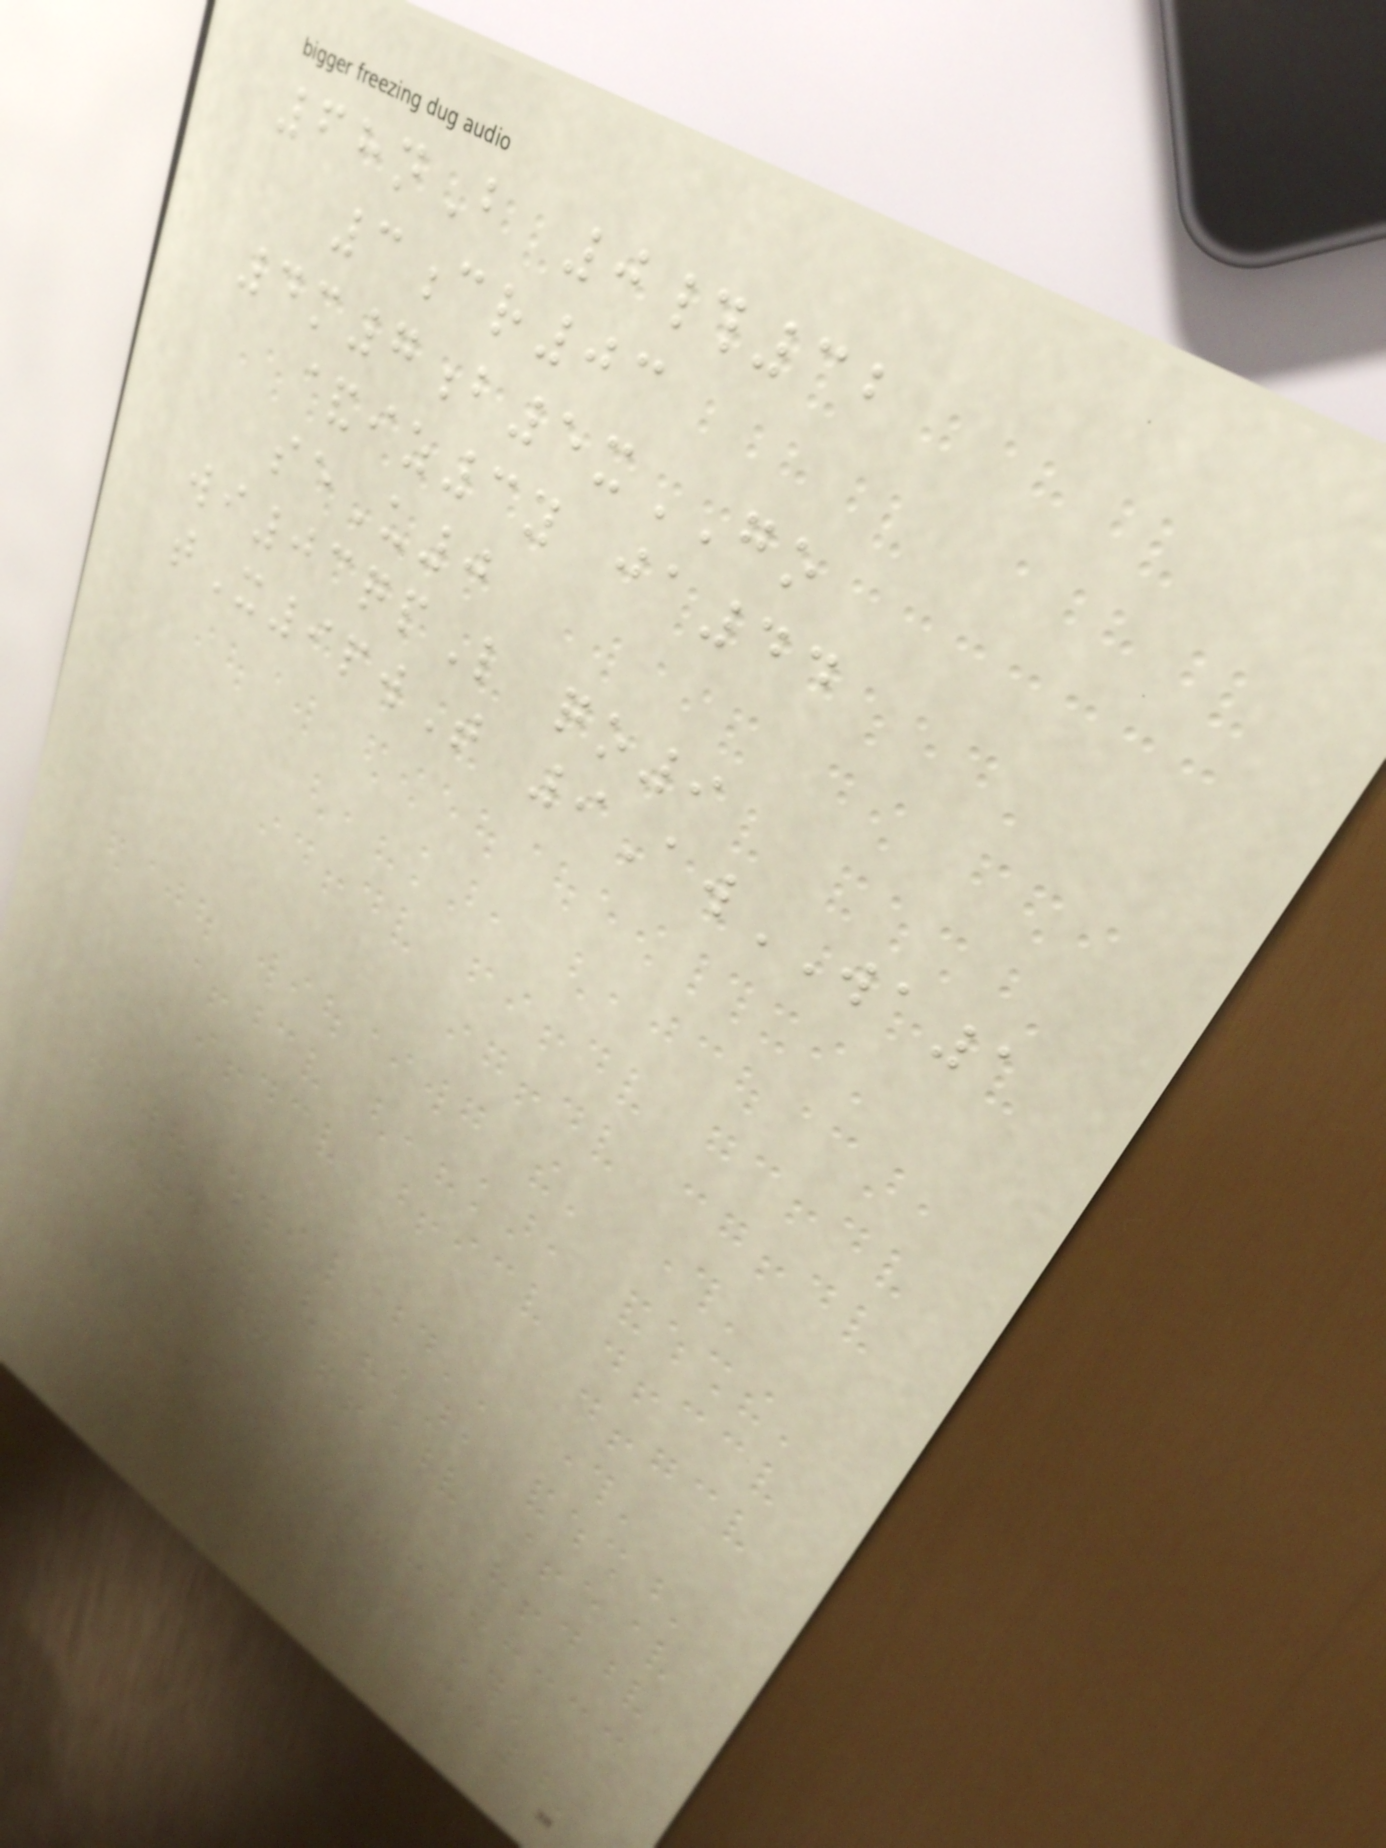68nB 0#32
3cr03
4m7b5xGO
&iz3y ja44
seU0
wi03qpL qo9
tX9pwT 9AwWA1
